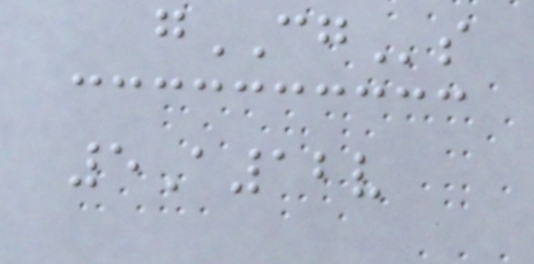gCGs
5A12v
